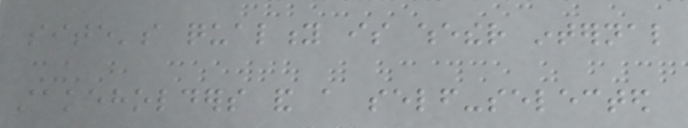site's quality is whether internal
stakeholders and a self-selected
